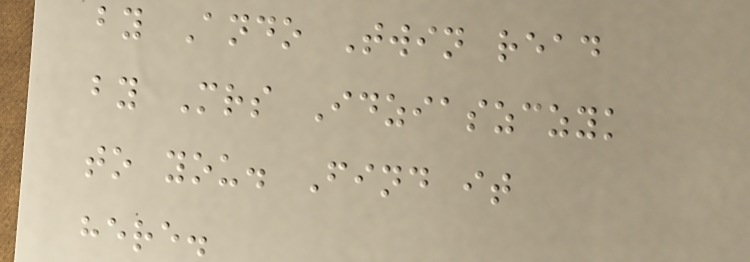by Ando Twin read
by Mrs Idziaszczyk
to you. Find it
here.
